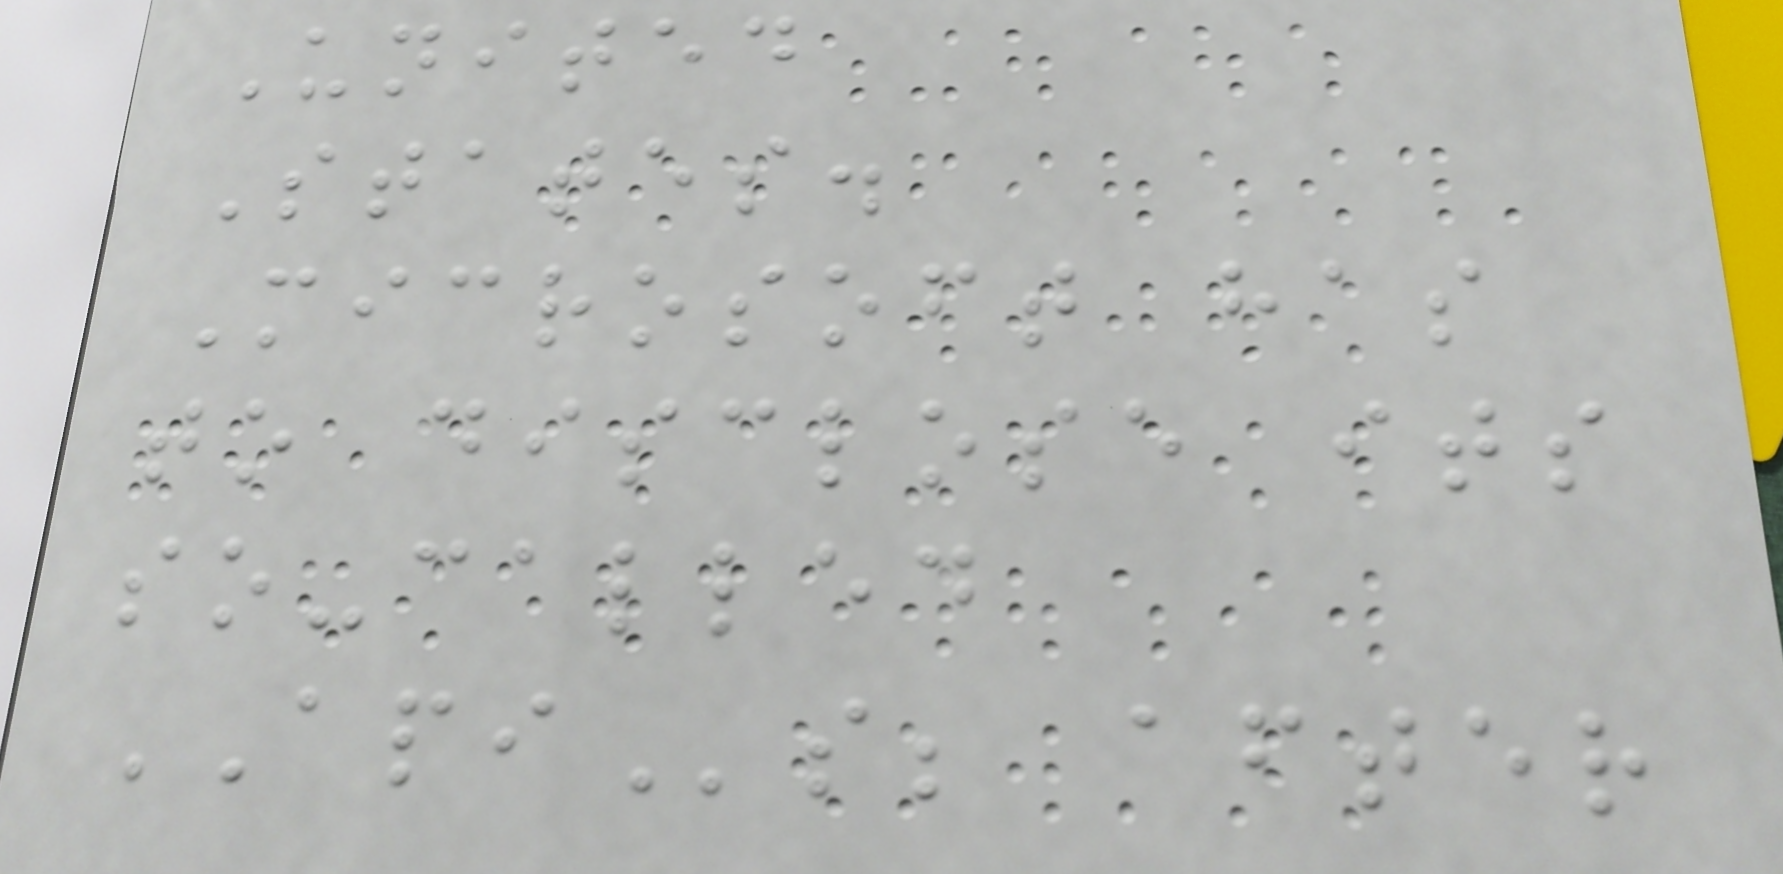United
States.
Microsoft has
to disclose its
so-called
APIs; after
